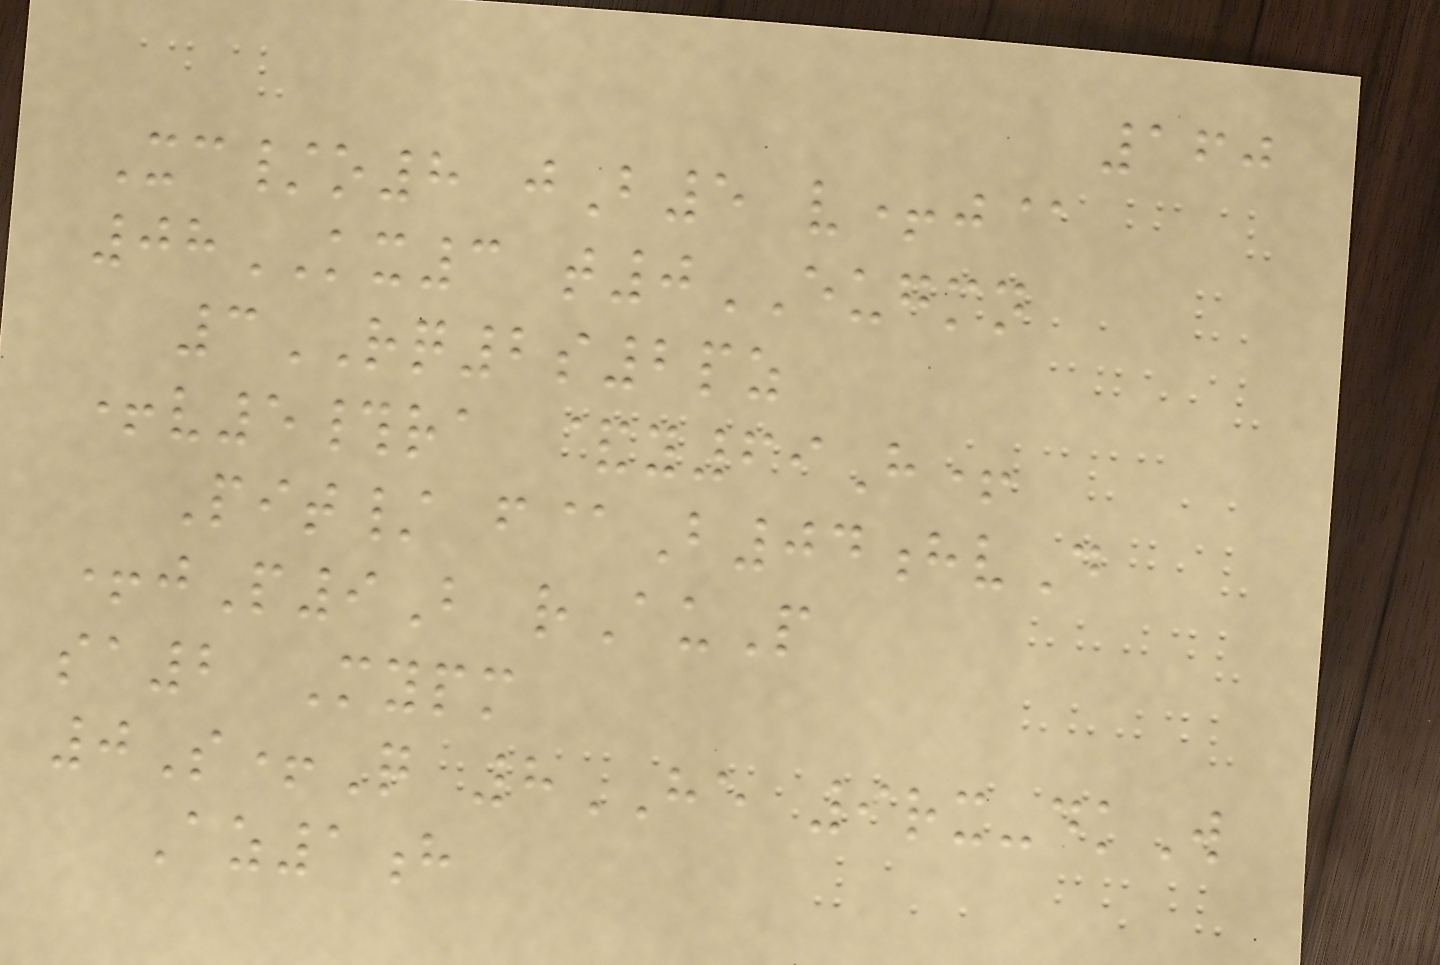160
Xc/o8 jB5 v+j@
08KX3 t0EUGMN
3RQ2s2pz
+v5#ra &y69H+
Pit/ f@B04hvD
+jP9B rAuP
sa2 Mypm
0S+Q 8HE 9rx-dkW
Az1h
